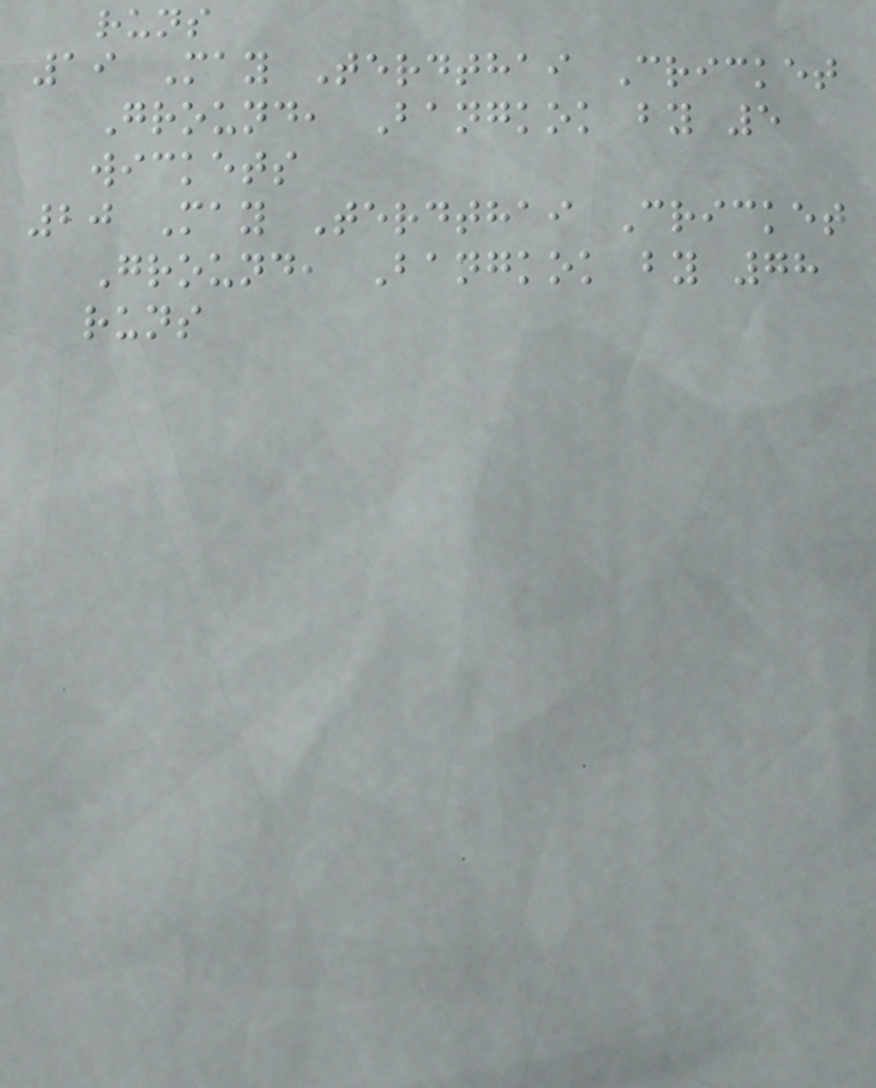runs
19 May Terdthai Cricket
Ground, Bangkok by 5
wickets
20 May Terdthai Cricket
Ground, Bangkok by 78
runs
